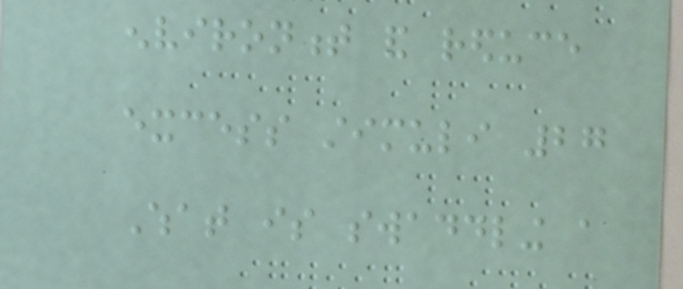environment and reduce
excess stimuli 27
What is swaddling a
